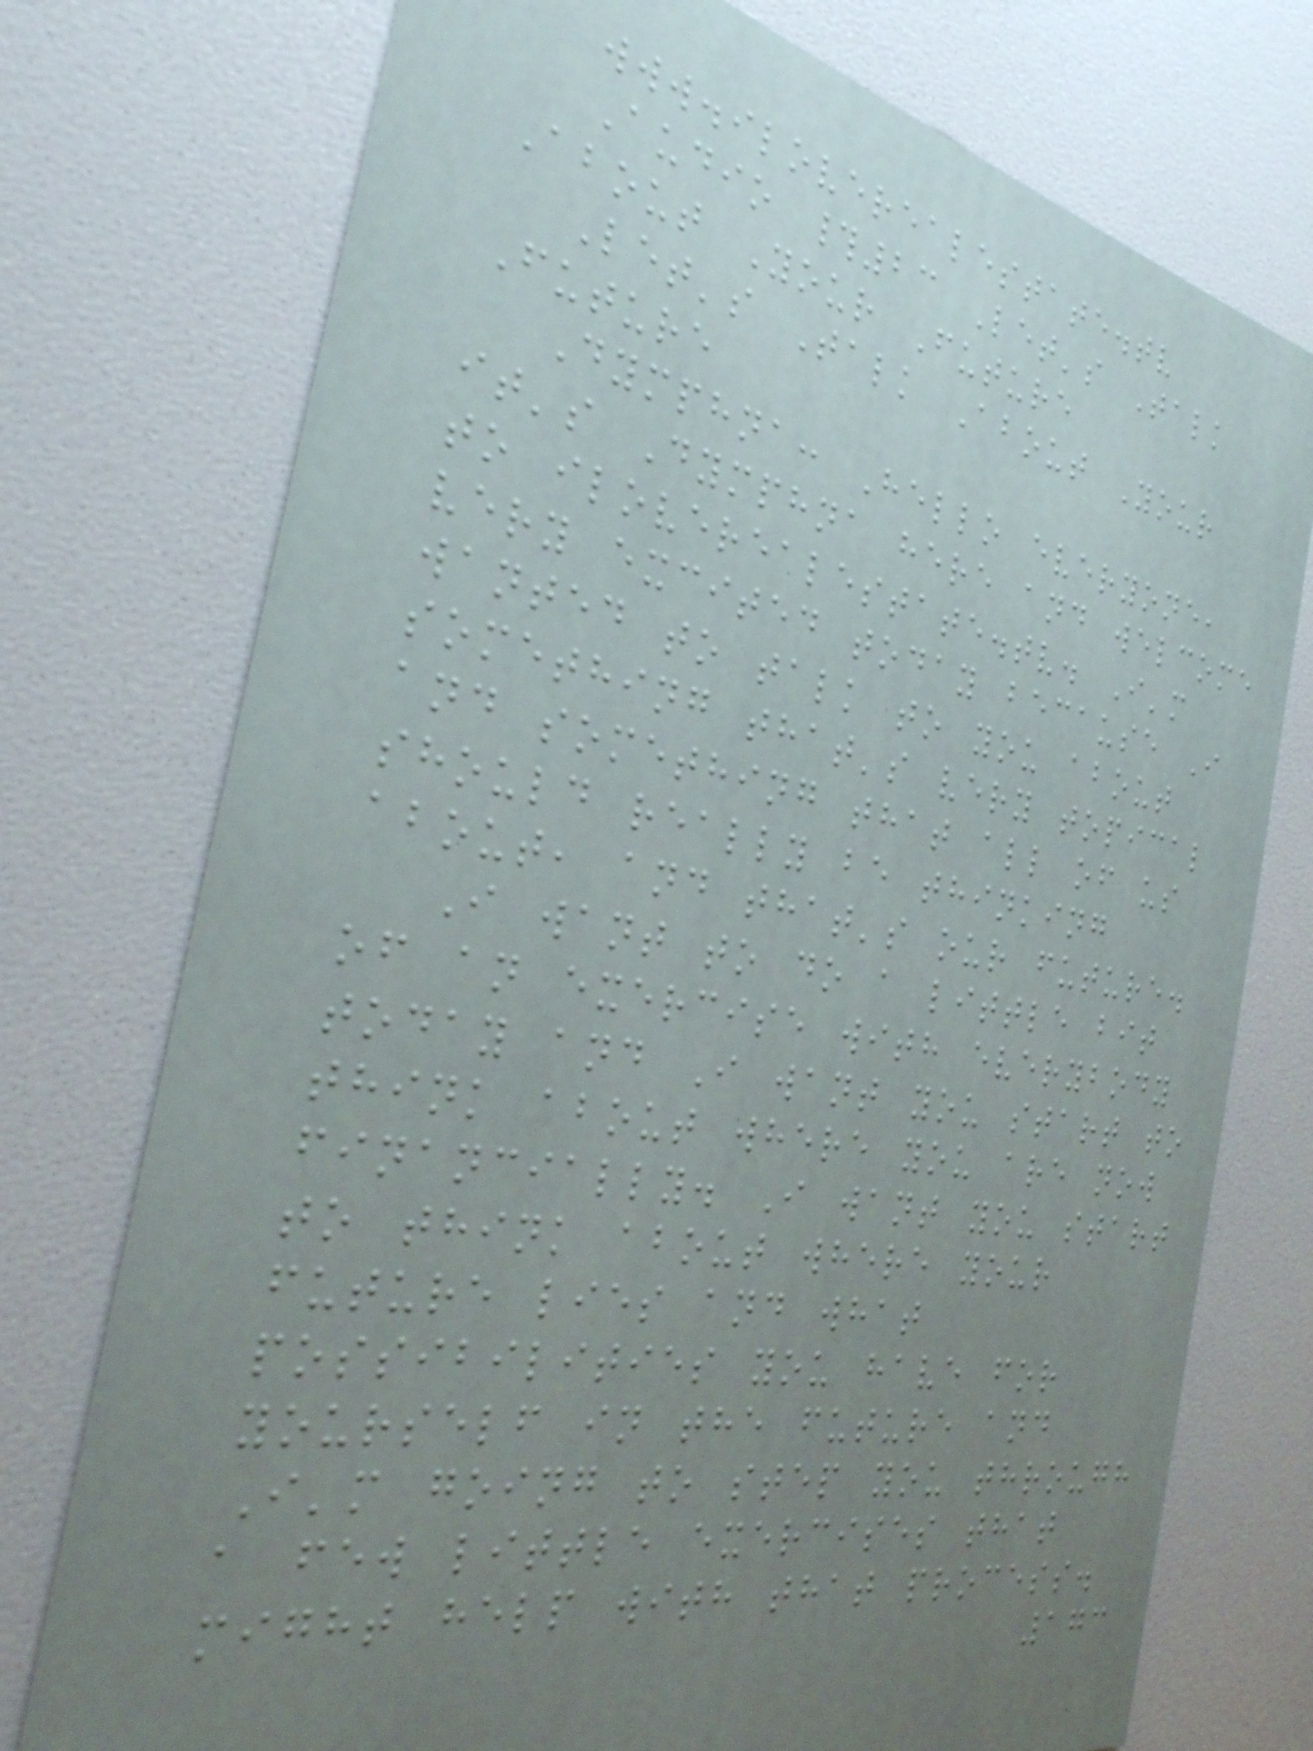www.iloverealestate.tv
Audio #23 Let's Talk
About Your Future
Let's Talk About Your
Future
Dymphna: Hello everyone,
it's Dymphna here and welcome
to iloverealestate.tv. I'm
very excited today because I
wanted to talk to you about
something that's very topical
and something that all of us
should really be thinking
about, and that's our future.
I want to do a little bit
of an exercise with everybody
today and I want you start to
think about where you are now
financially. I want you start
to think about where your
future lies and what
possibilities you have for
yourself in the future and
I'm going to step you through
a few little exercises that
might help with that process.
173
